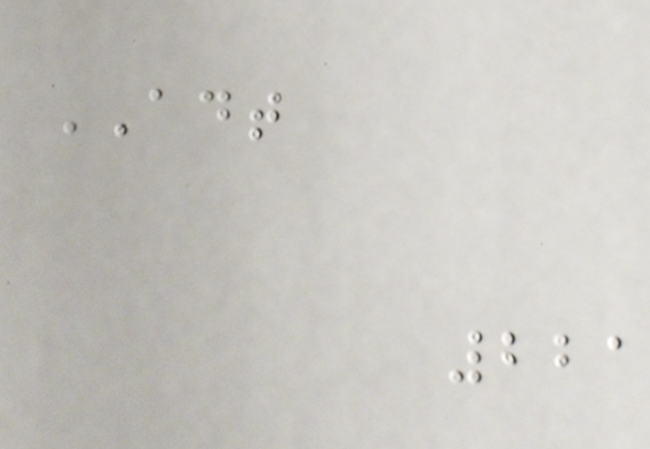ADT
221
